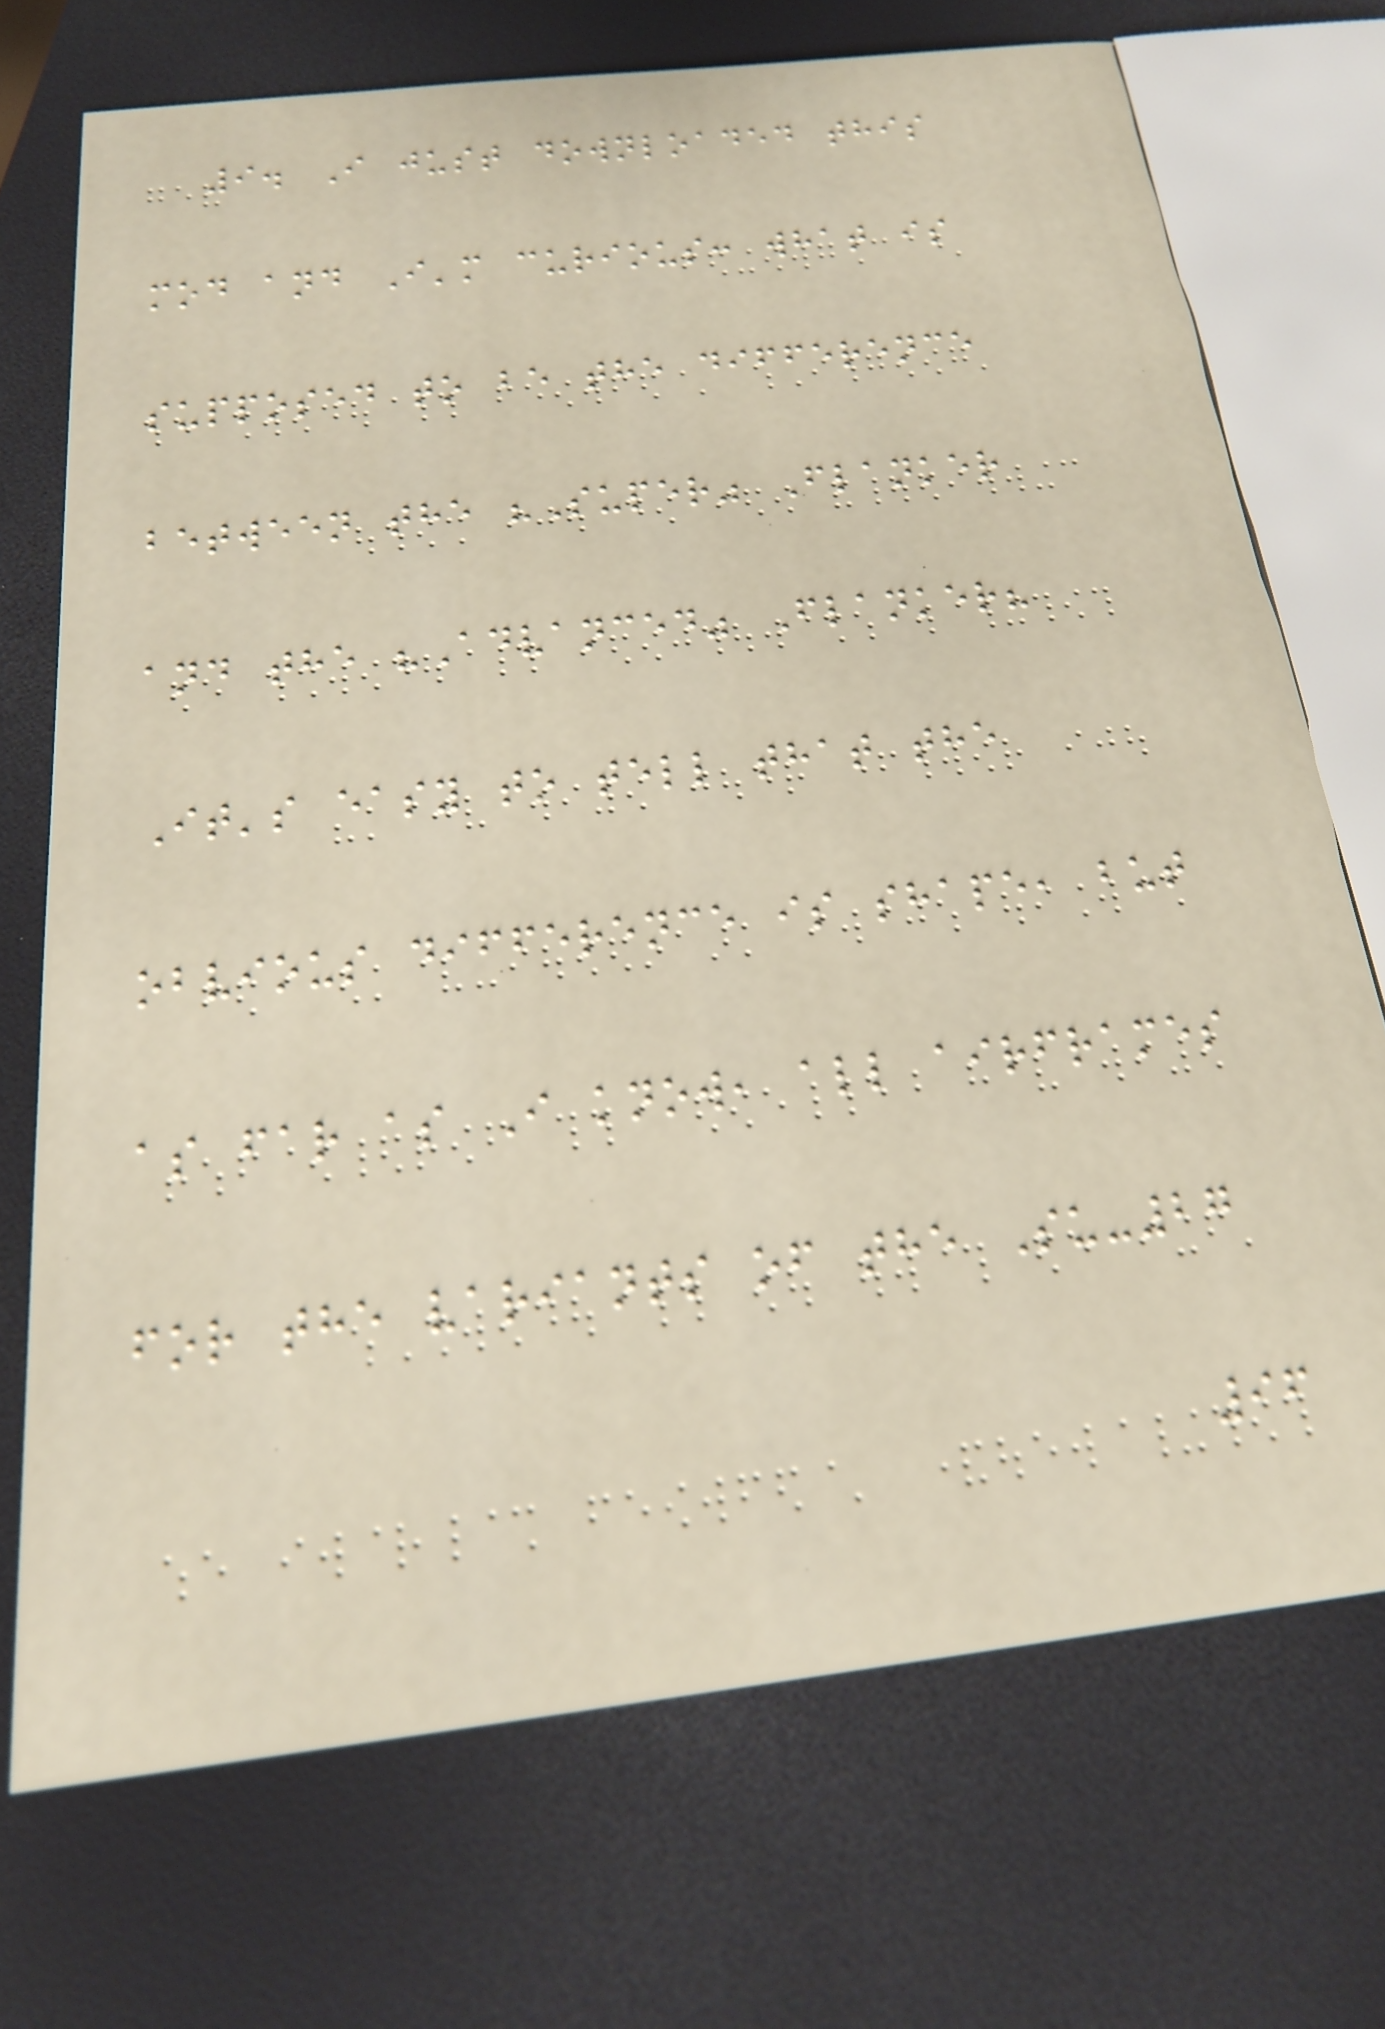9. I just downloaded this
mod and I'm curious: what is
supposed to be the difference
between the "Super" Flanker
and the "Advanced" Flanker?
It's easy to tell that the
obvious difference is shape, but
as far as I know, all airframes
for the variants of the Su-27
96
